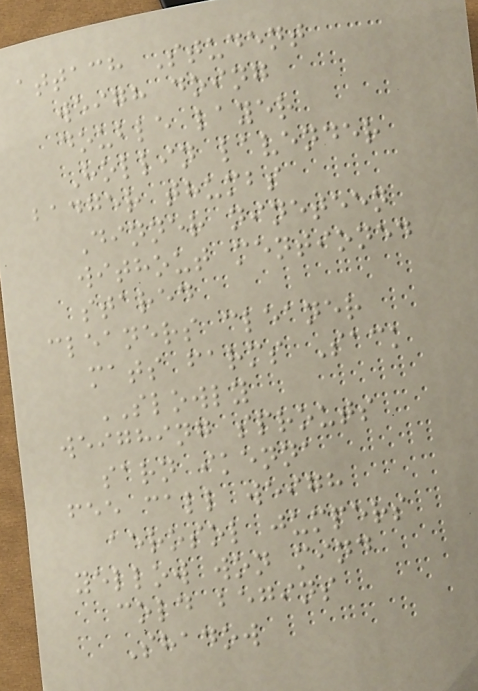attach Student
weigh doing
double layer
Hollin lavender
badger thumbs
Dinner nineteen
without mentioned
stared
cleaners cleaner
mats farms Sack
SLOWLY
weighing sprouts
sarn ikenna
fee call weigh
aerosol jumpers
yellow won mind
cold begins
Shadow
